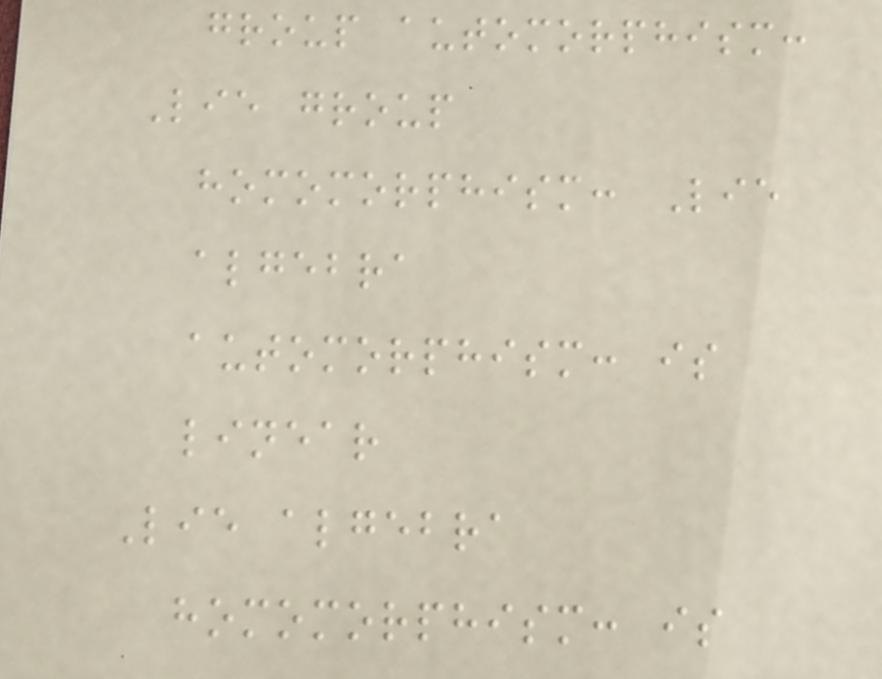group automorphism:
Lie group
homomorphism: Lie
algebra
automorphism: is
linear
Lie algebra
homomorphism: is
